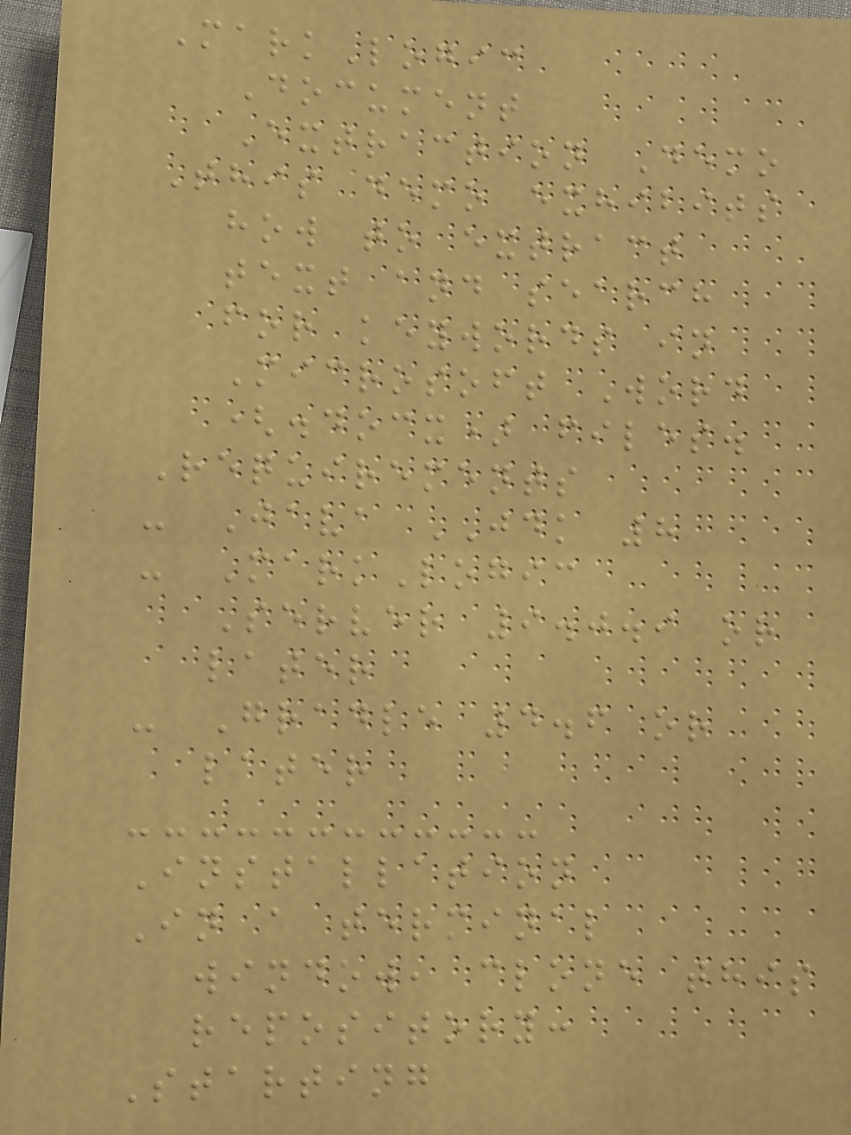MarkLogic
Document
Extraction Demo
This demo exhibits
how to extract
text and search
for keywords in
Microsoft Word
(.docx) files.
Requirements
- Java JDK 8
- MarkLogic
Server 9.0.9 or
later
- Gradle 4.6 or
later
Installation
In a terminal
window, clone this
repository:
Starting
